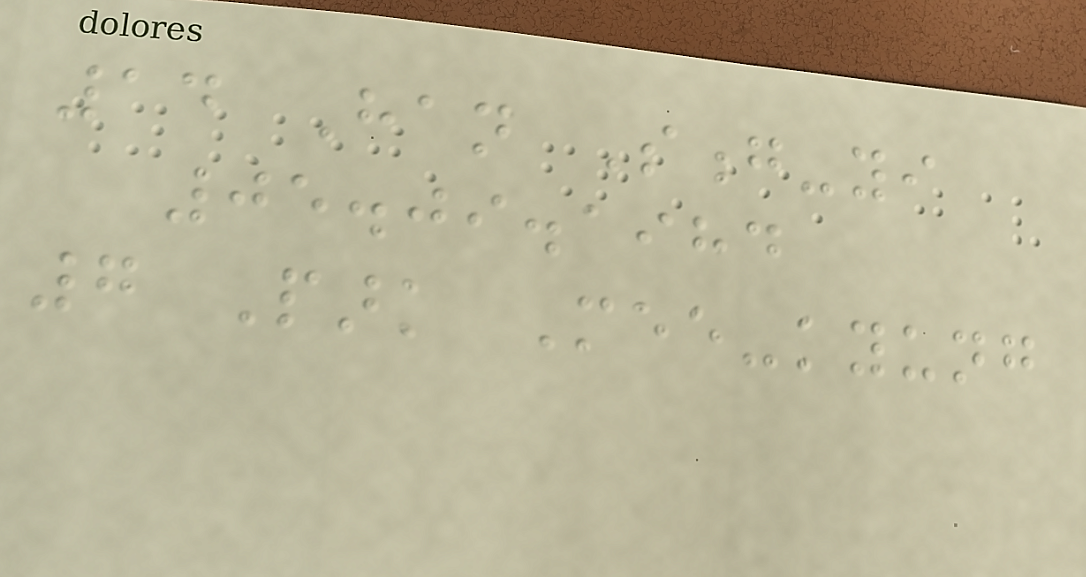14 Han Song-yi
05.09.1984
7 Park Mee-kyung
